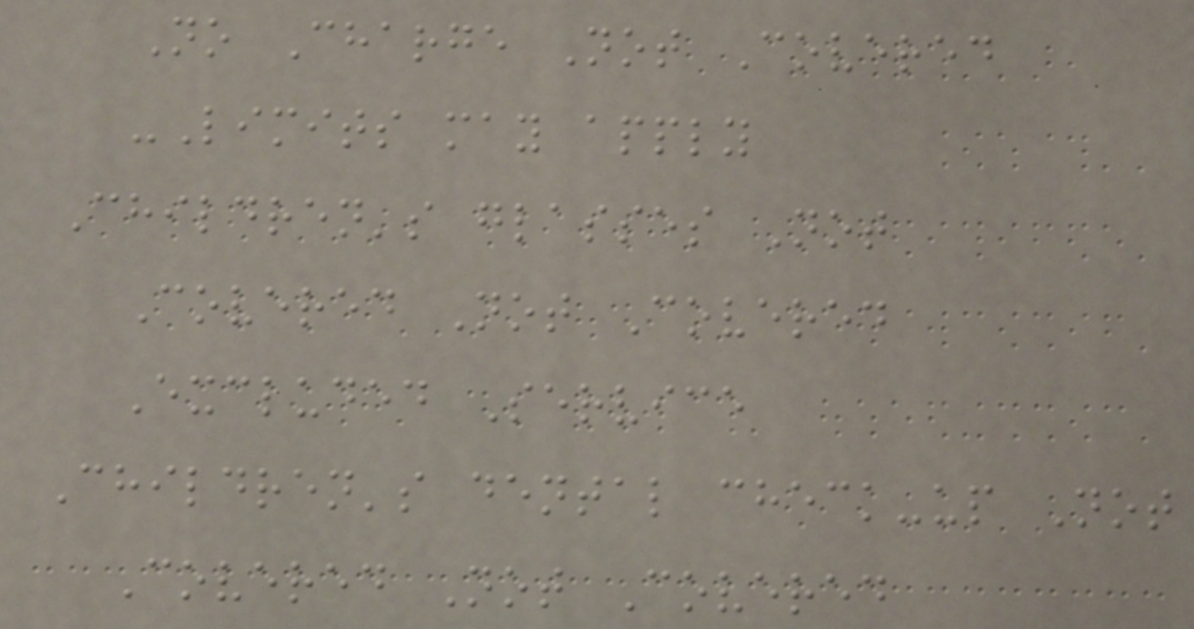No Charge Not Covered
-Limits may apply
Children's glasses Not
Covered Not Covered
Excluded Service
Children's dental check-up Not
Covered Not Covered
